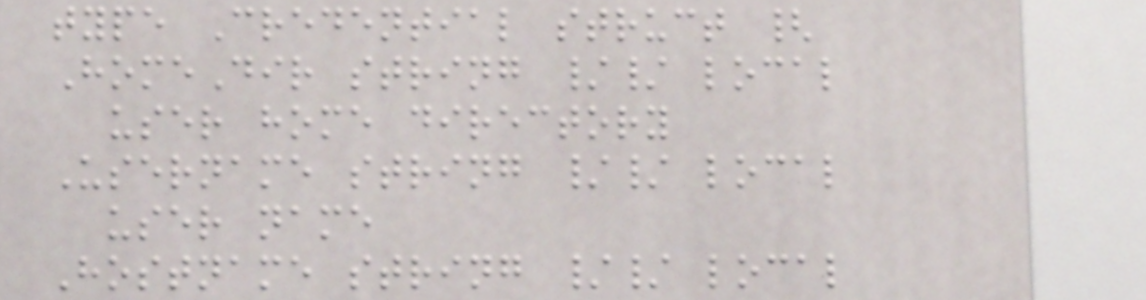type Credential struct {
HomeDir string // local
user home directory
Username string // local
user name
Hostname string // local
